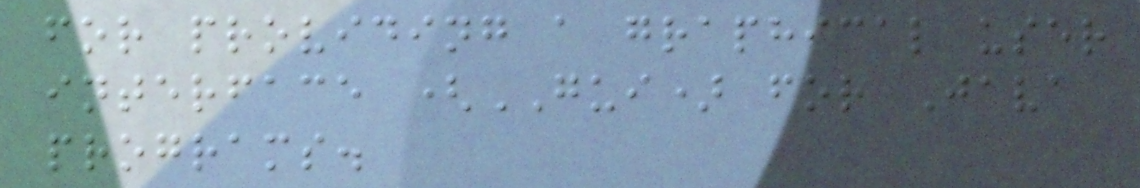for providing a graphical user
interface (GUI) for Java
programs.
